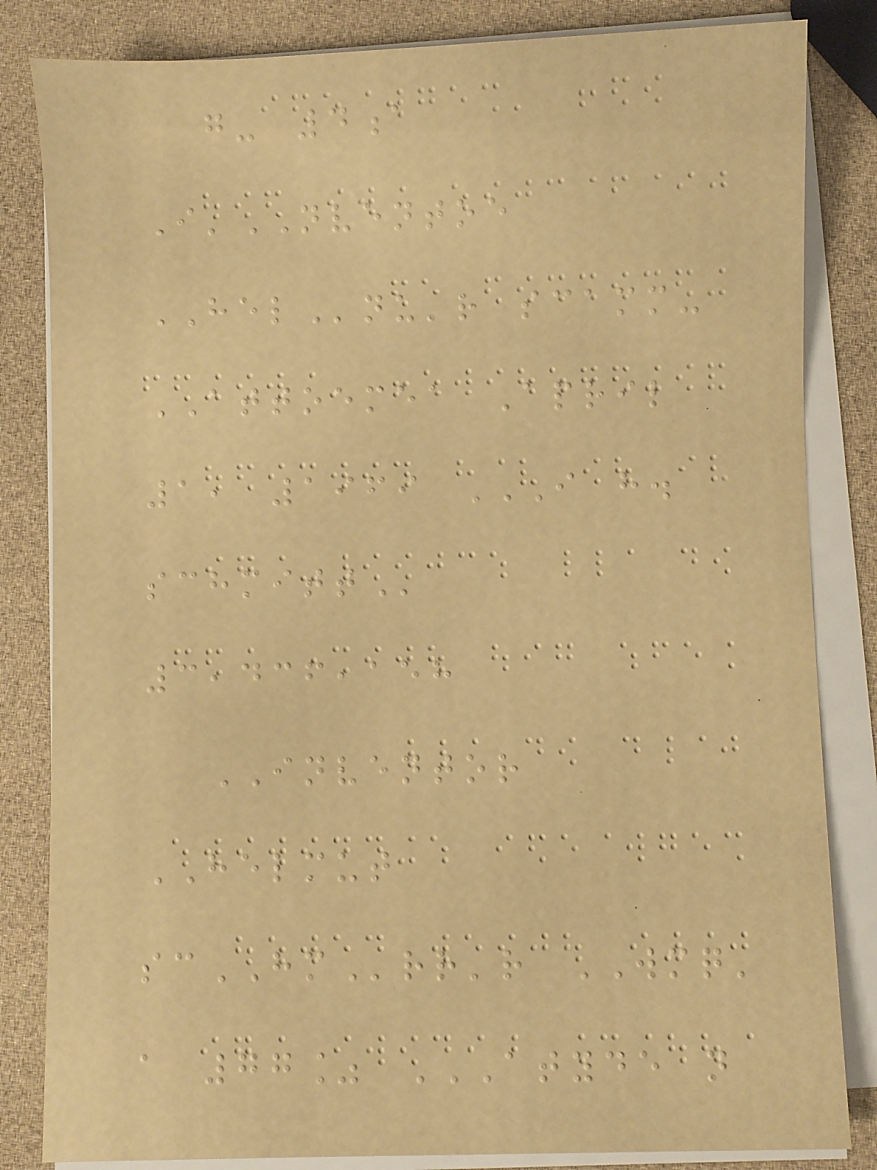g- 4a
I'NVENTOE
HELnu'r scamm-
ATTOEMEA April
1, 1969 I H.
SCHMITT
3,436,158
INVENTOR
HELMUT
scHMrr'r WMQ'
a 77% ATYDE N
